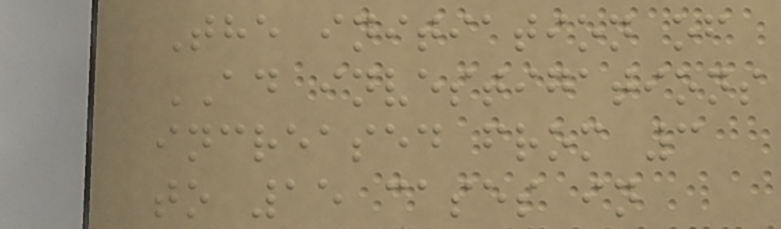The initiation of
AD investigations
increased from 3
to 15 cases in
